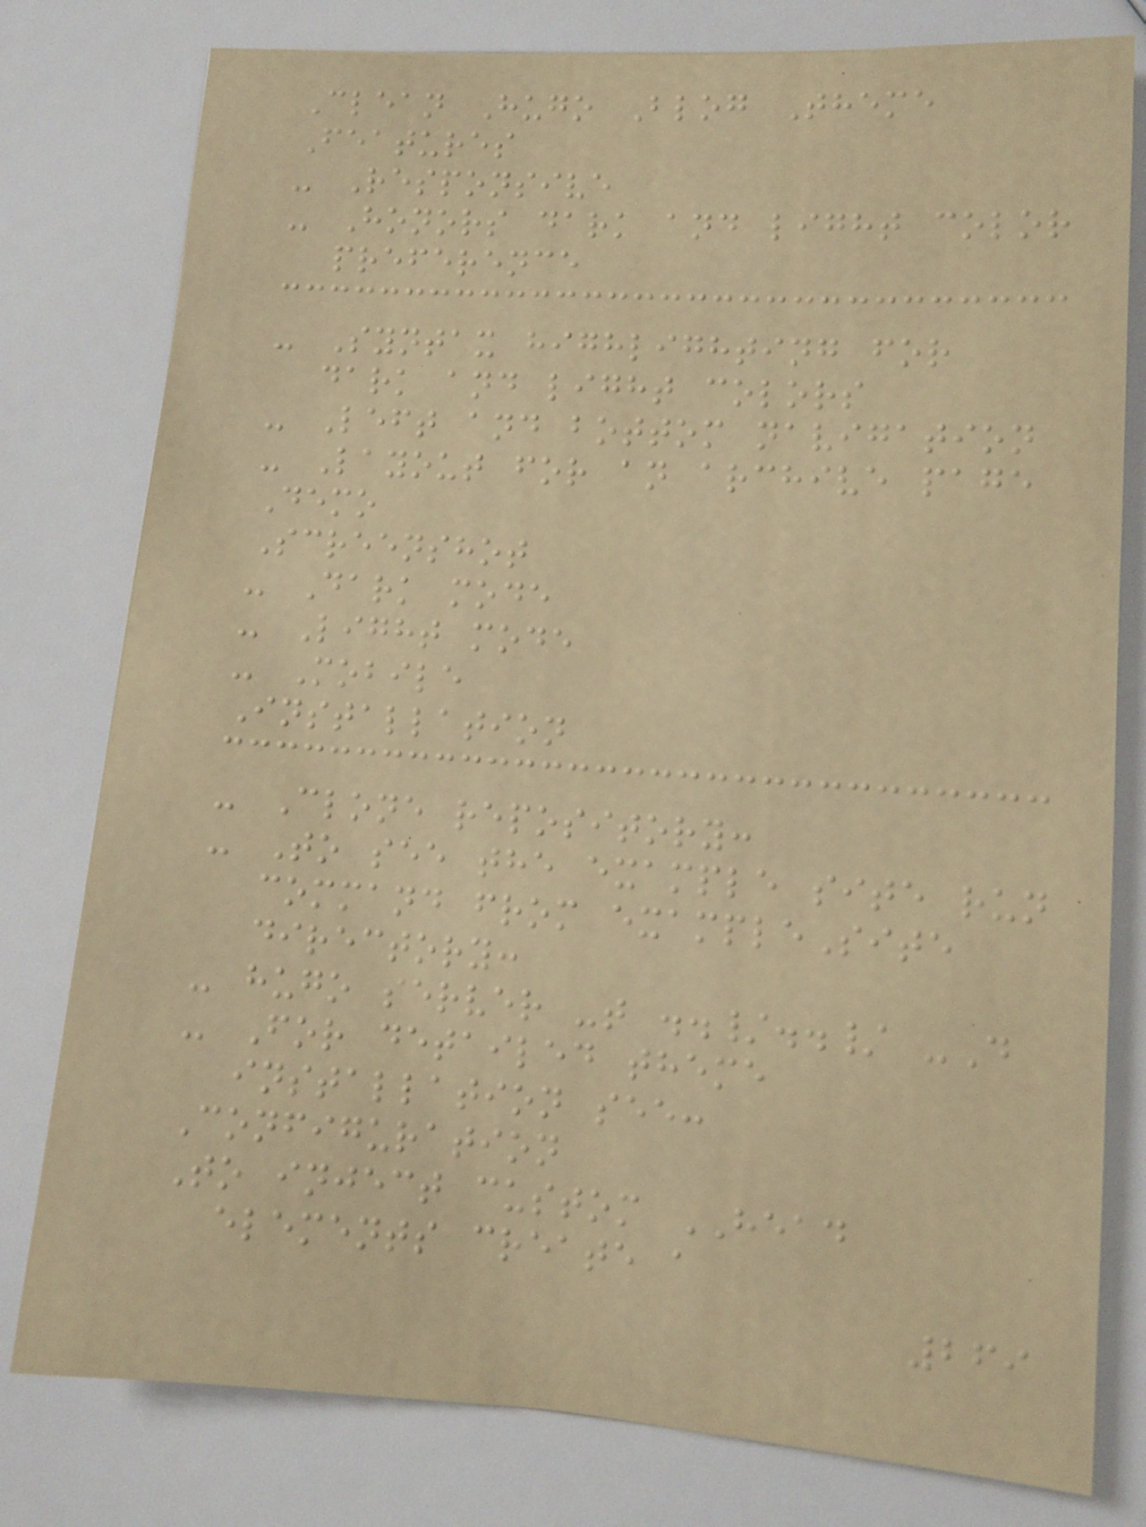Clean Hugo Blog Theme
Features
- Responsive
- Honors dark and light color
preference
- Syntax highlighting for
dark and light colors
- Left and bottom navigation
- Layout for an archive page
Demo
Screenshot
- Dark mode
- Light mode
- Mobile
Installation
- Clone repository:
- To see the example site run
command from exampleSite
directory:
- hugo server -t ../../ -D
- For detailed theme
installation see:
Configuration
To inject custom HEAD
elements create a
269
